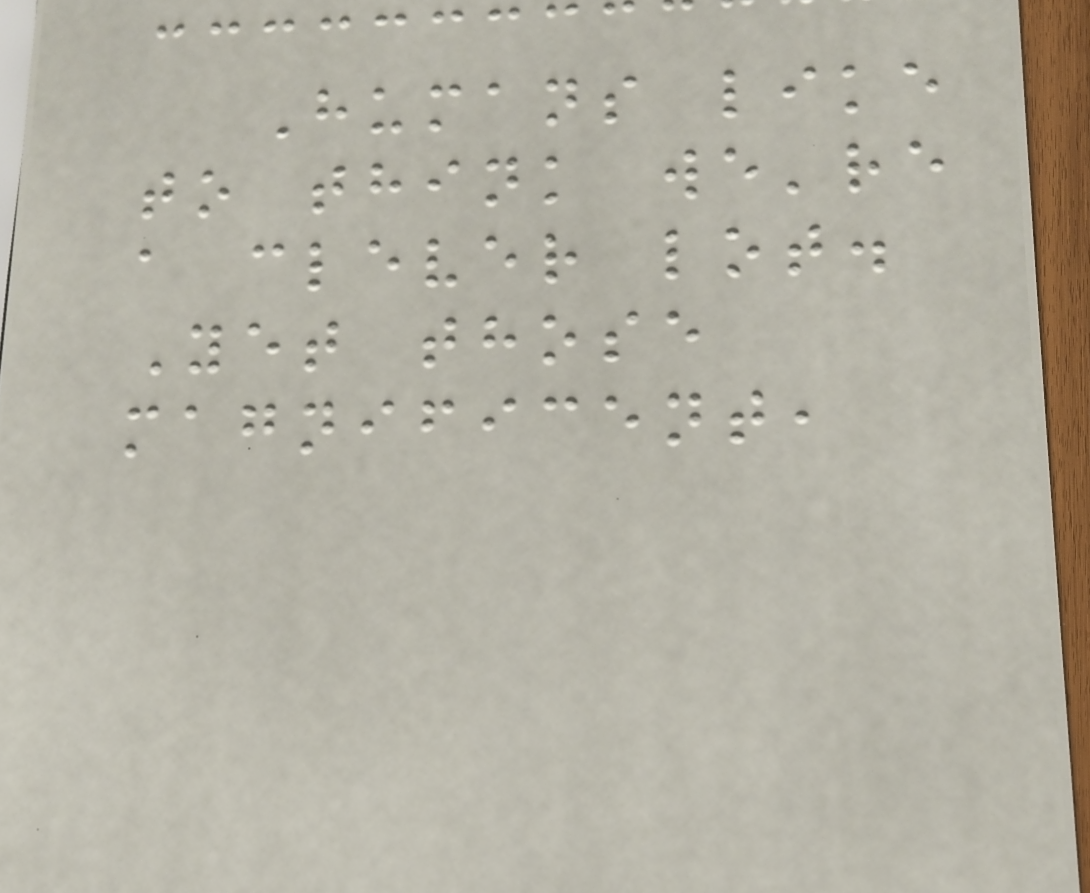Humans like
to think we're
a clever lot.
Yet those
magnificent,
